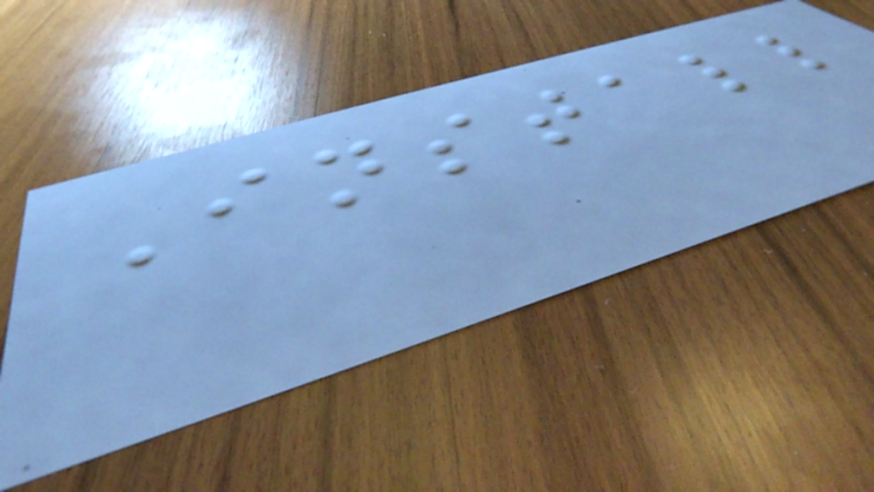Install
